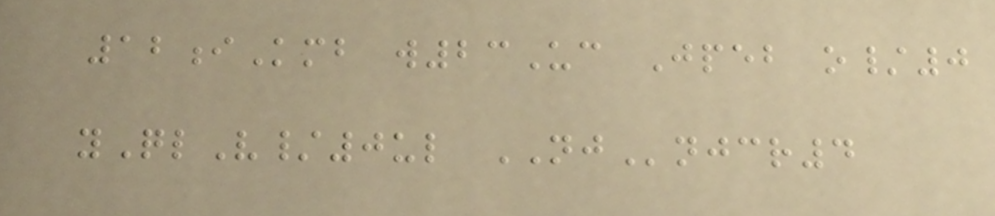12iKmb w23Uc Jpeb o/0
yQlV/0ul NJnjcr4
